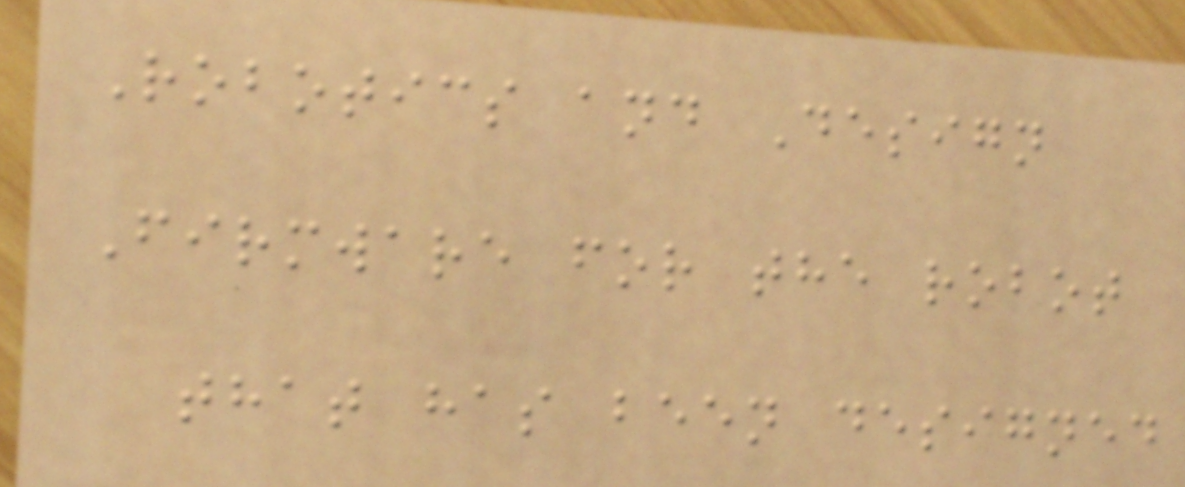Robotics and Design
Firmware for the robot
that has been designed
